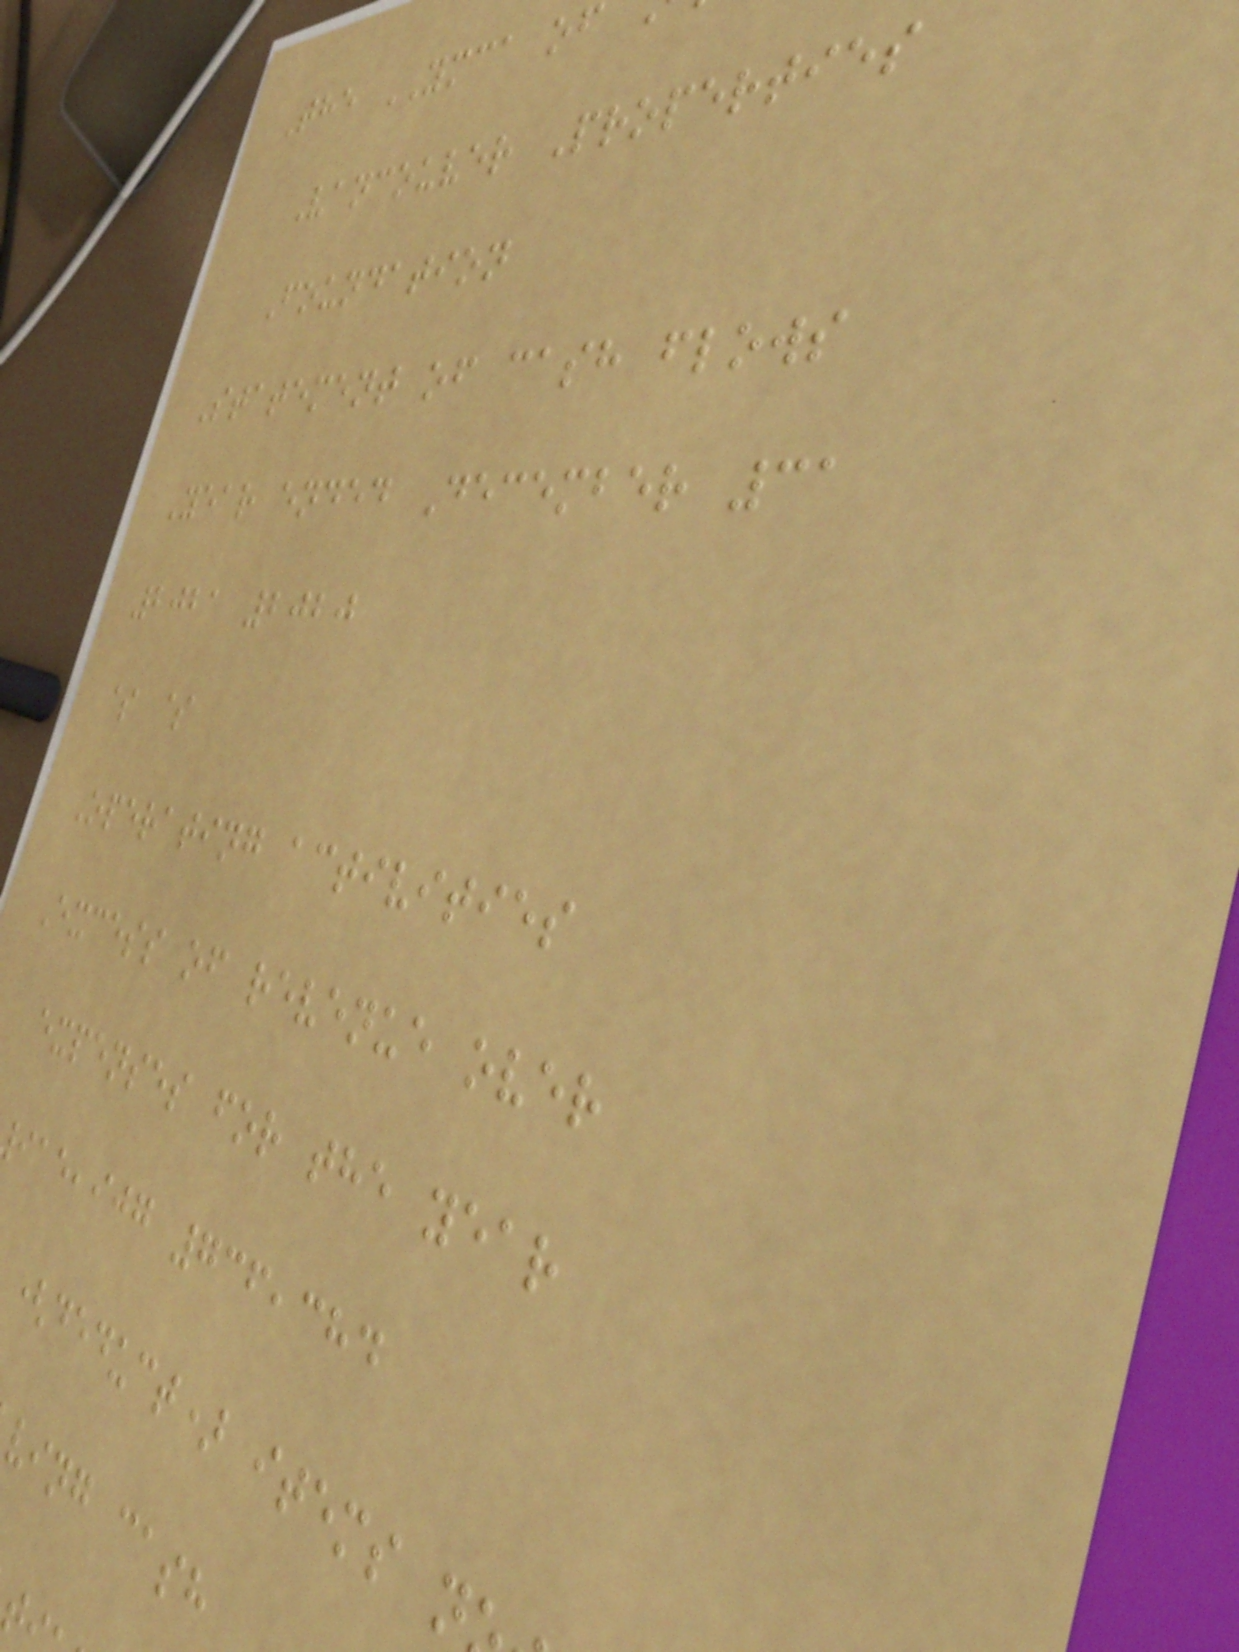The YMCA of
Vancouver Properties
Foundation
Statement of cash flows
Year ended December 31
2021 2020
$ $
Operating activities
Excess of revenue over
expenses for the year
,ijg 736,384
(deduct) items n
ving cash
